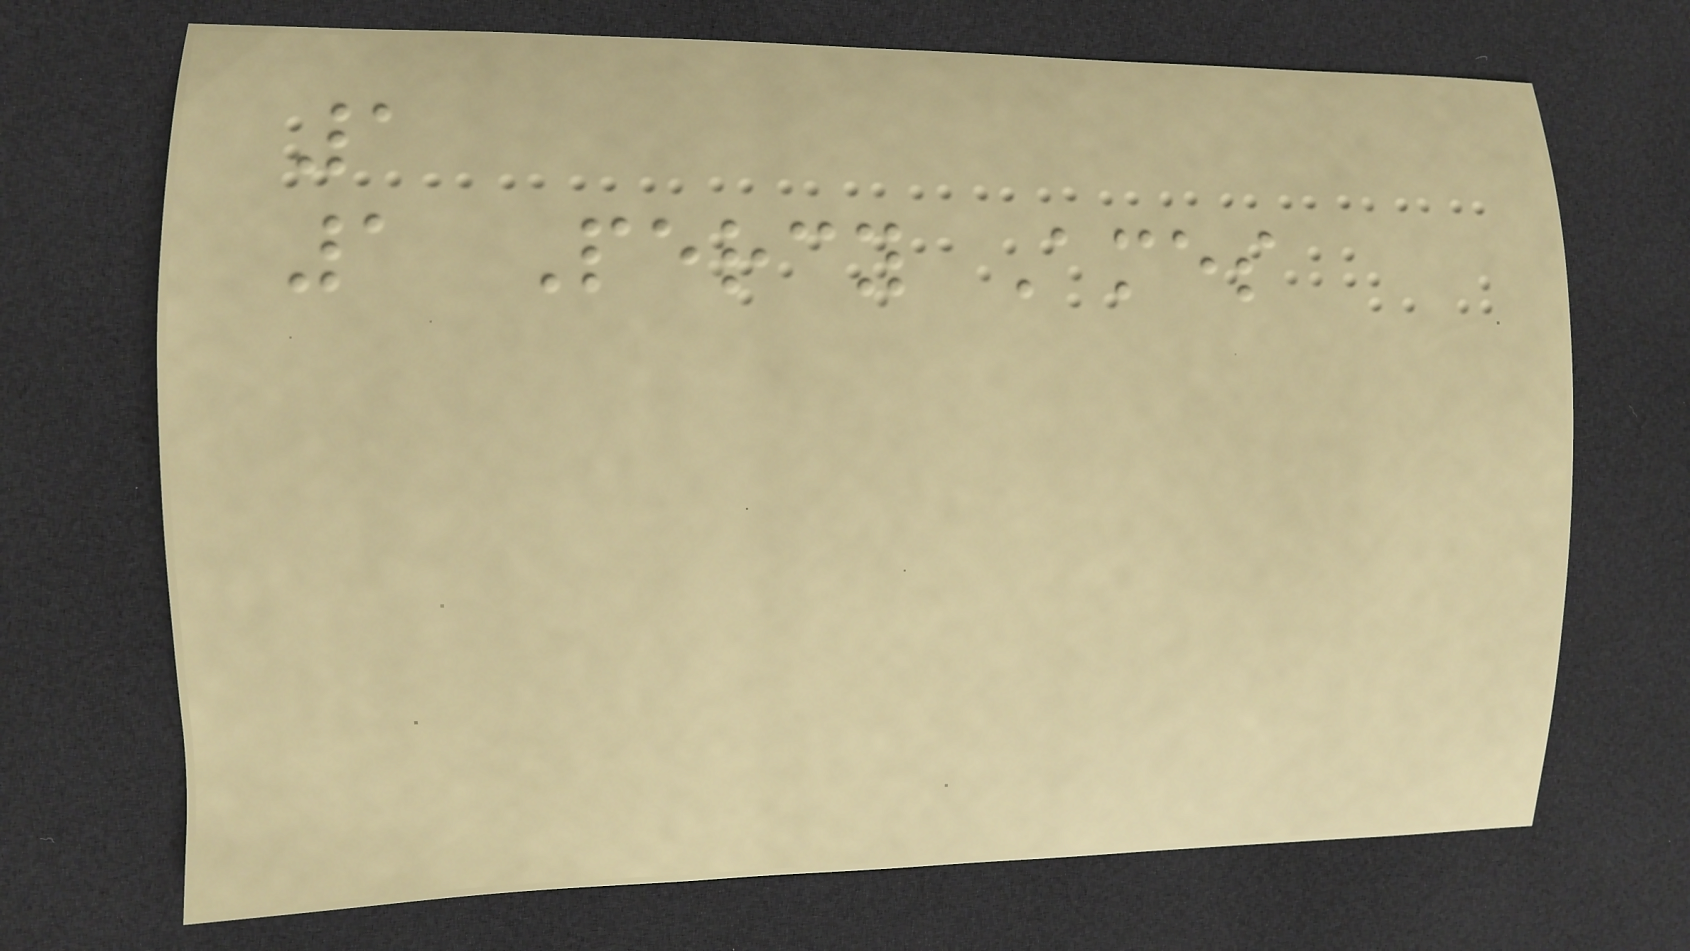1
1 Percy Ames
